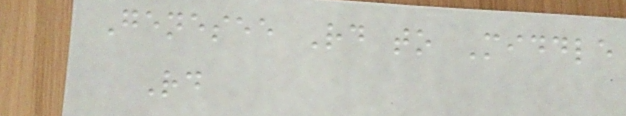Genesee Rd to Middle
Rd
